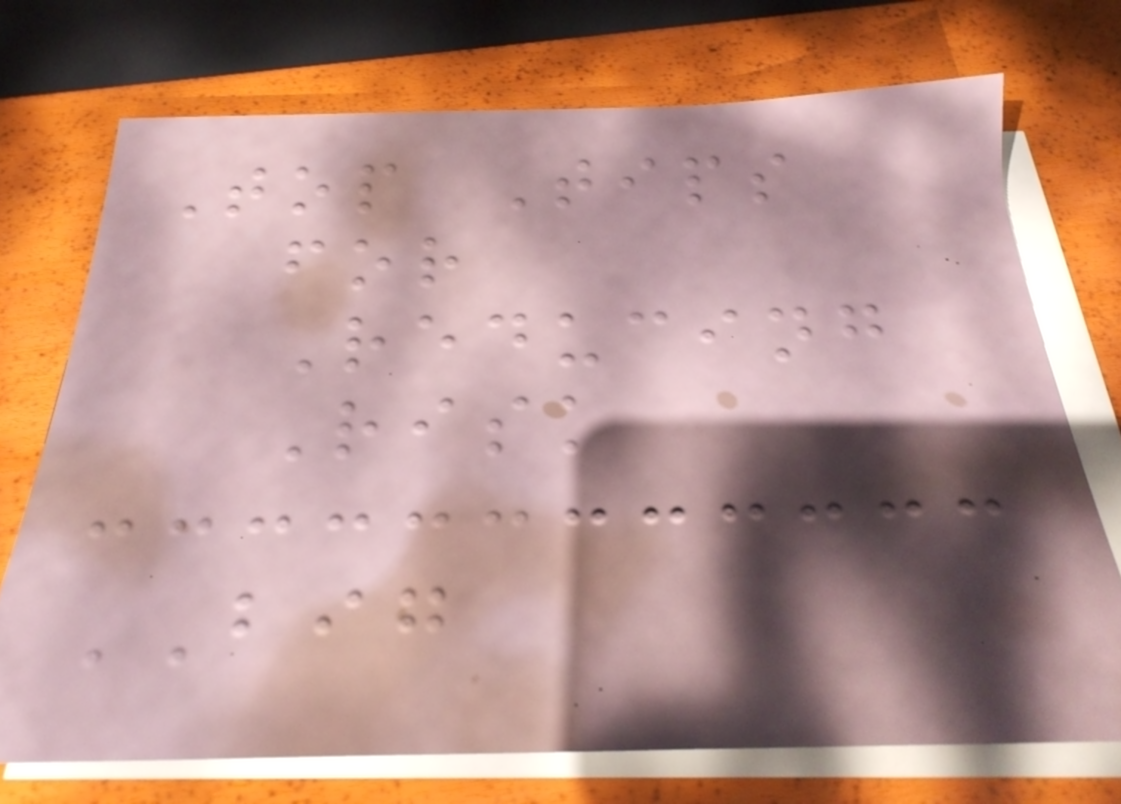Top Tips
for
Reducing
Risk
BIG
